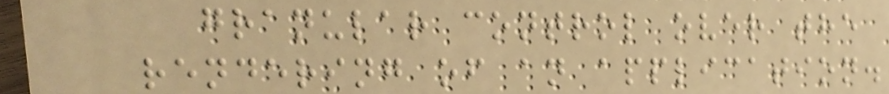granular control over the
rendering of an application.
